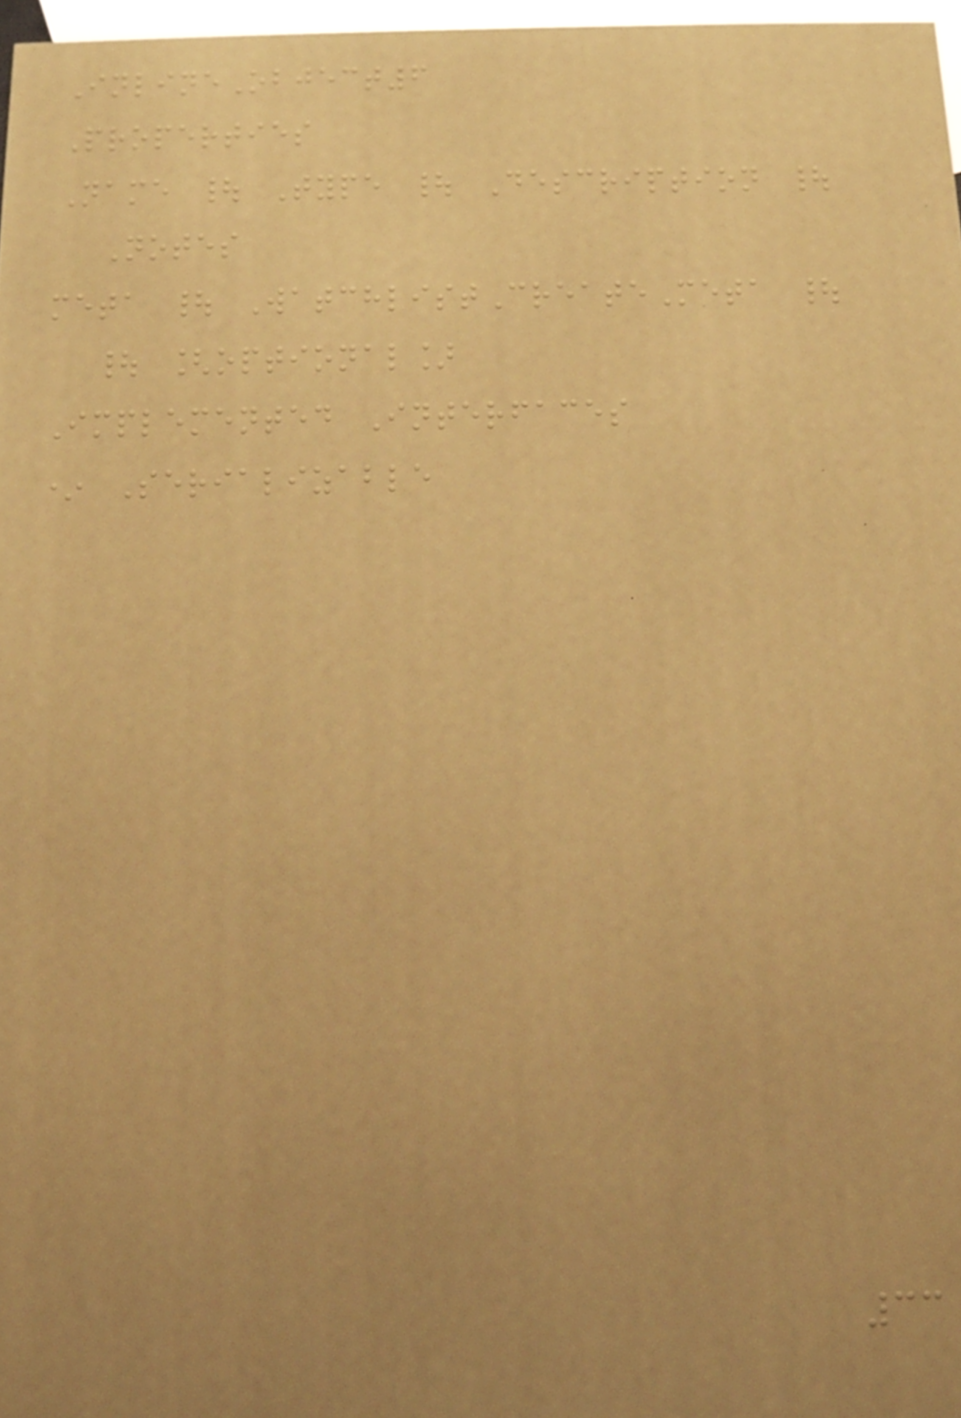InlineObject6
Properties
Name | Type | Description |
Notes
meta | WatchlistCreateMeta |
| [optional]
Implemented Interfaces
* Serializable
33
